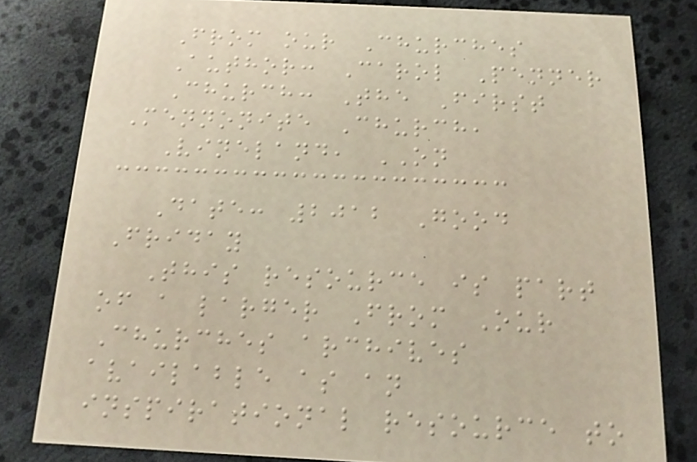From our Churches
Author: Carol Penner
Church: The First
Mennonite Church,
Vineland, ON
Date: 2012 Good
Friday
This resource is part
of a larger From Our
Churches archives
available as an
inspirational resource to
